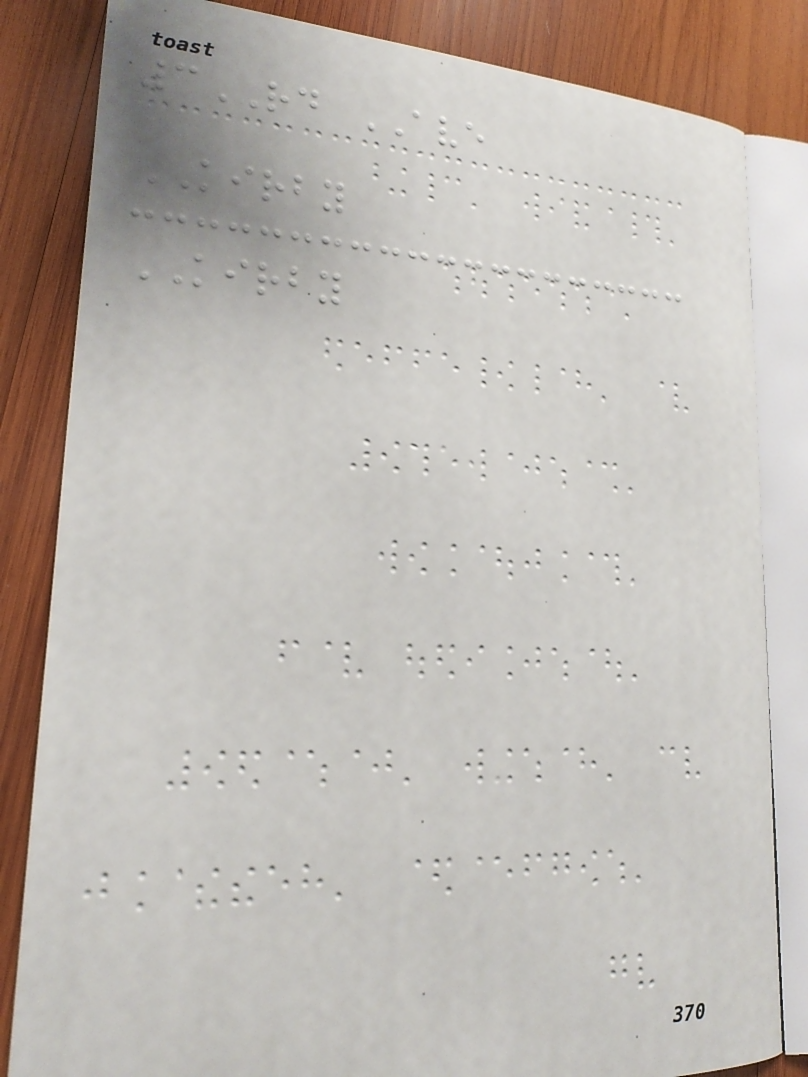3RD AVE
KIRBY
KIRBY
